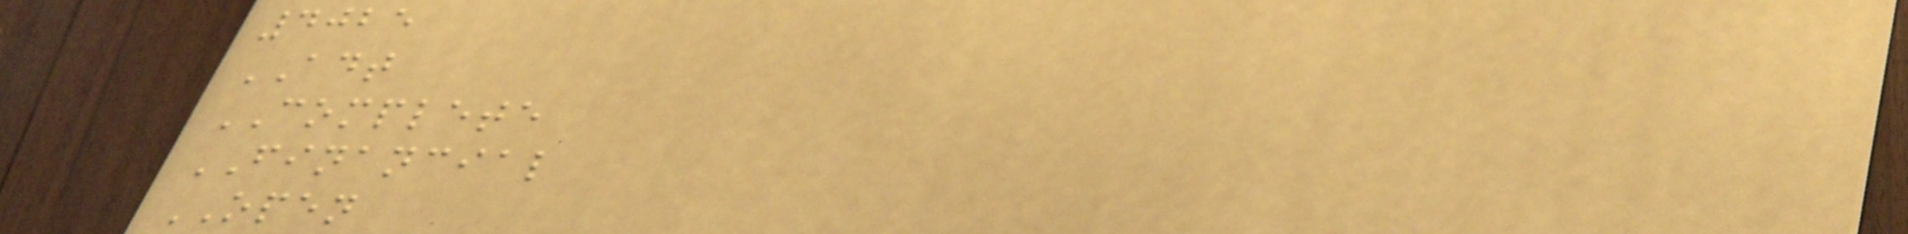4025
ADT
COMPLETE
FINANCIAL
OPEN
